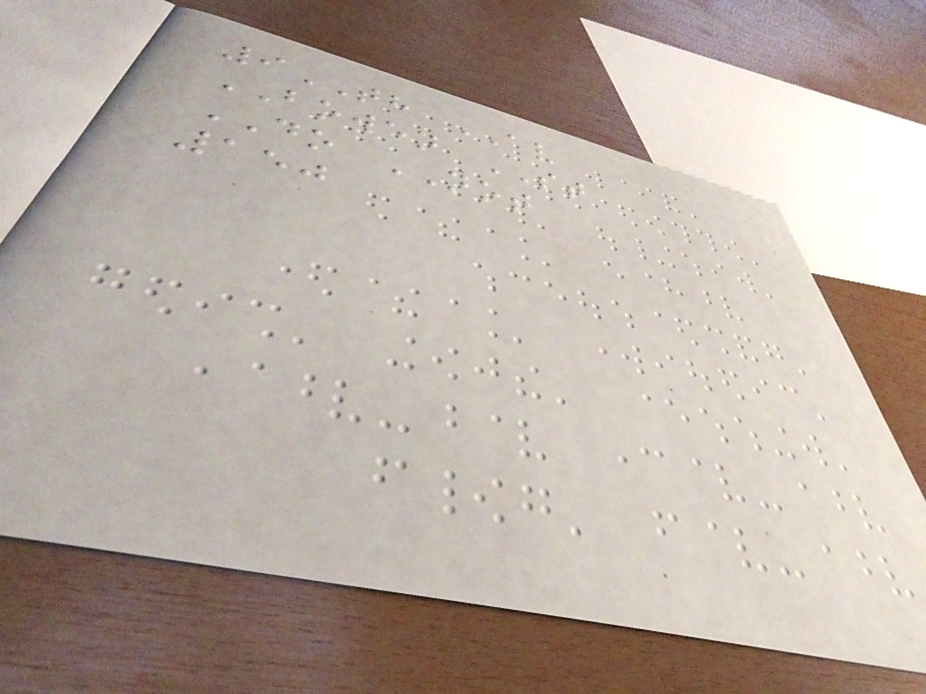9TH AV
BOWEN ST
DO NOT
150
